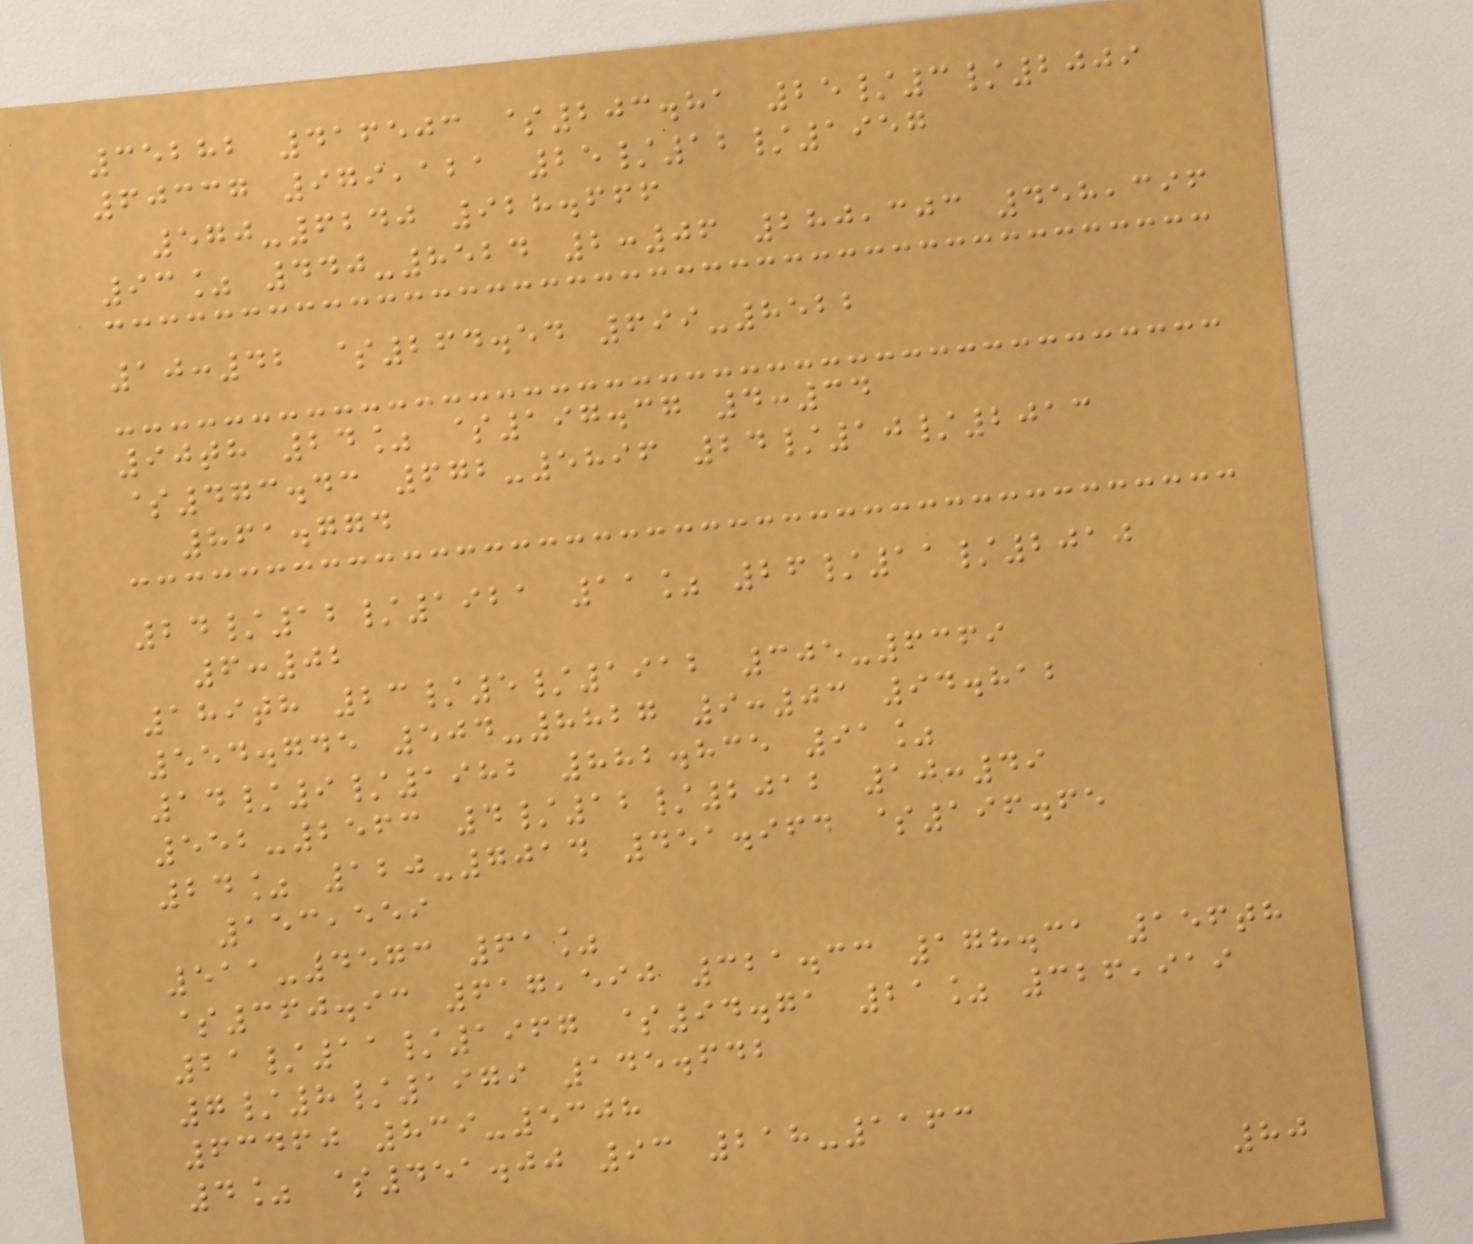35282 416503 $203.81 25/3/2009
60337 979,121 25/12/1957
570-6240 928.666
93% 440-8524 2:06 280,303 458,396
10:42 $264.54 699-8522
90th 24% $197.37 4:34
$473.43 672-5896 24/10/2013
861.774
24/12/1921 11% 26/11/2010
6:02
189th 23/5/1912 305-6369
554.745 504-8827 9:03 94.812
14/9/1982 882.835 91%
552-2563 4/12/2012 10:49
24% 120-7014 451.964 $196.65
153,559
511-4573 61%
$360.93 617,590 321.33 178.31 156th
21/11/1967 $94.71 21% 326,919
7/8/1979 145.642
63460 839-5308
4% $451.00 93 218-1163
80
